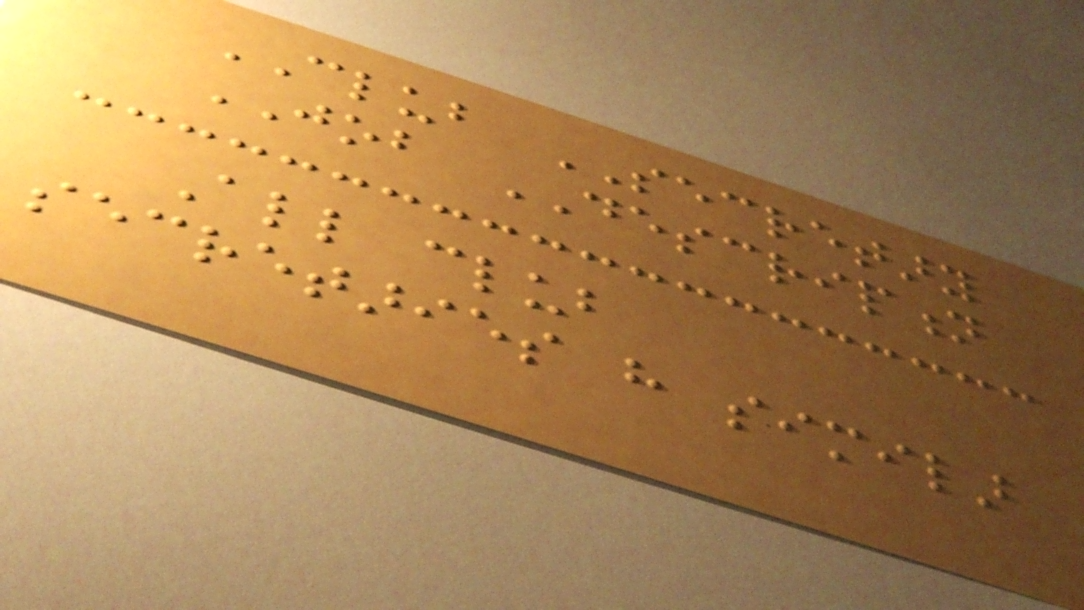CLUB SECRETARY
JOB DESCRIPTION
All club
secretaries have similar
